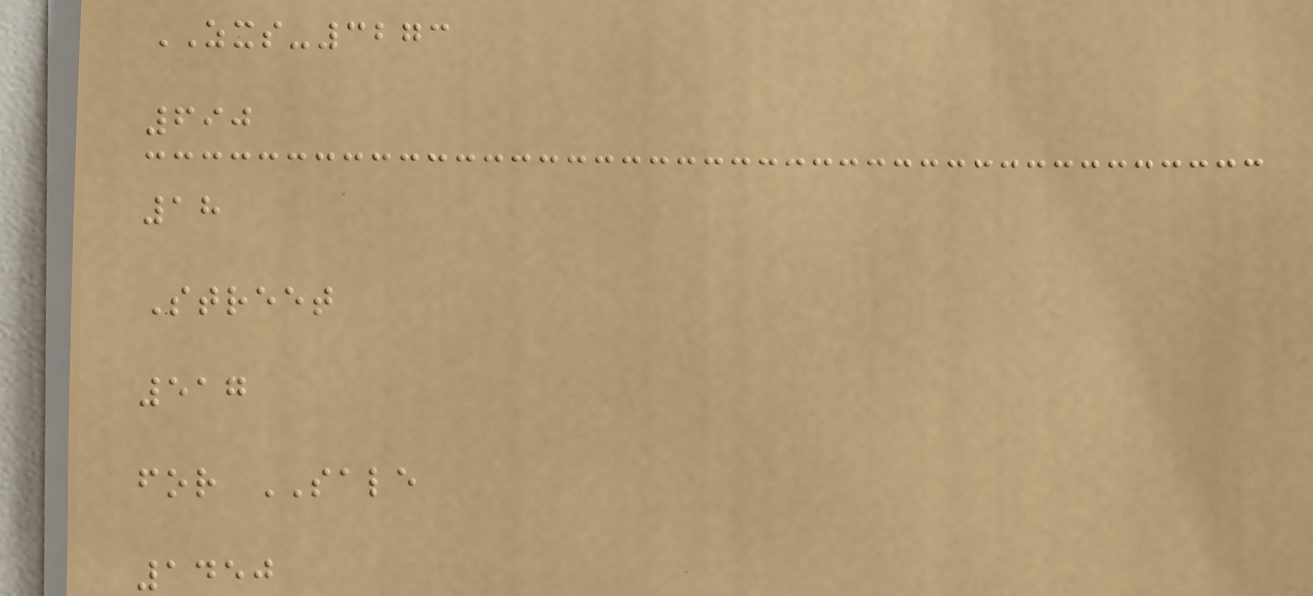ZXS-3273
690
18
Street
517
for SALE
1450
